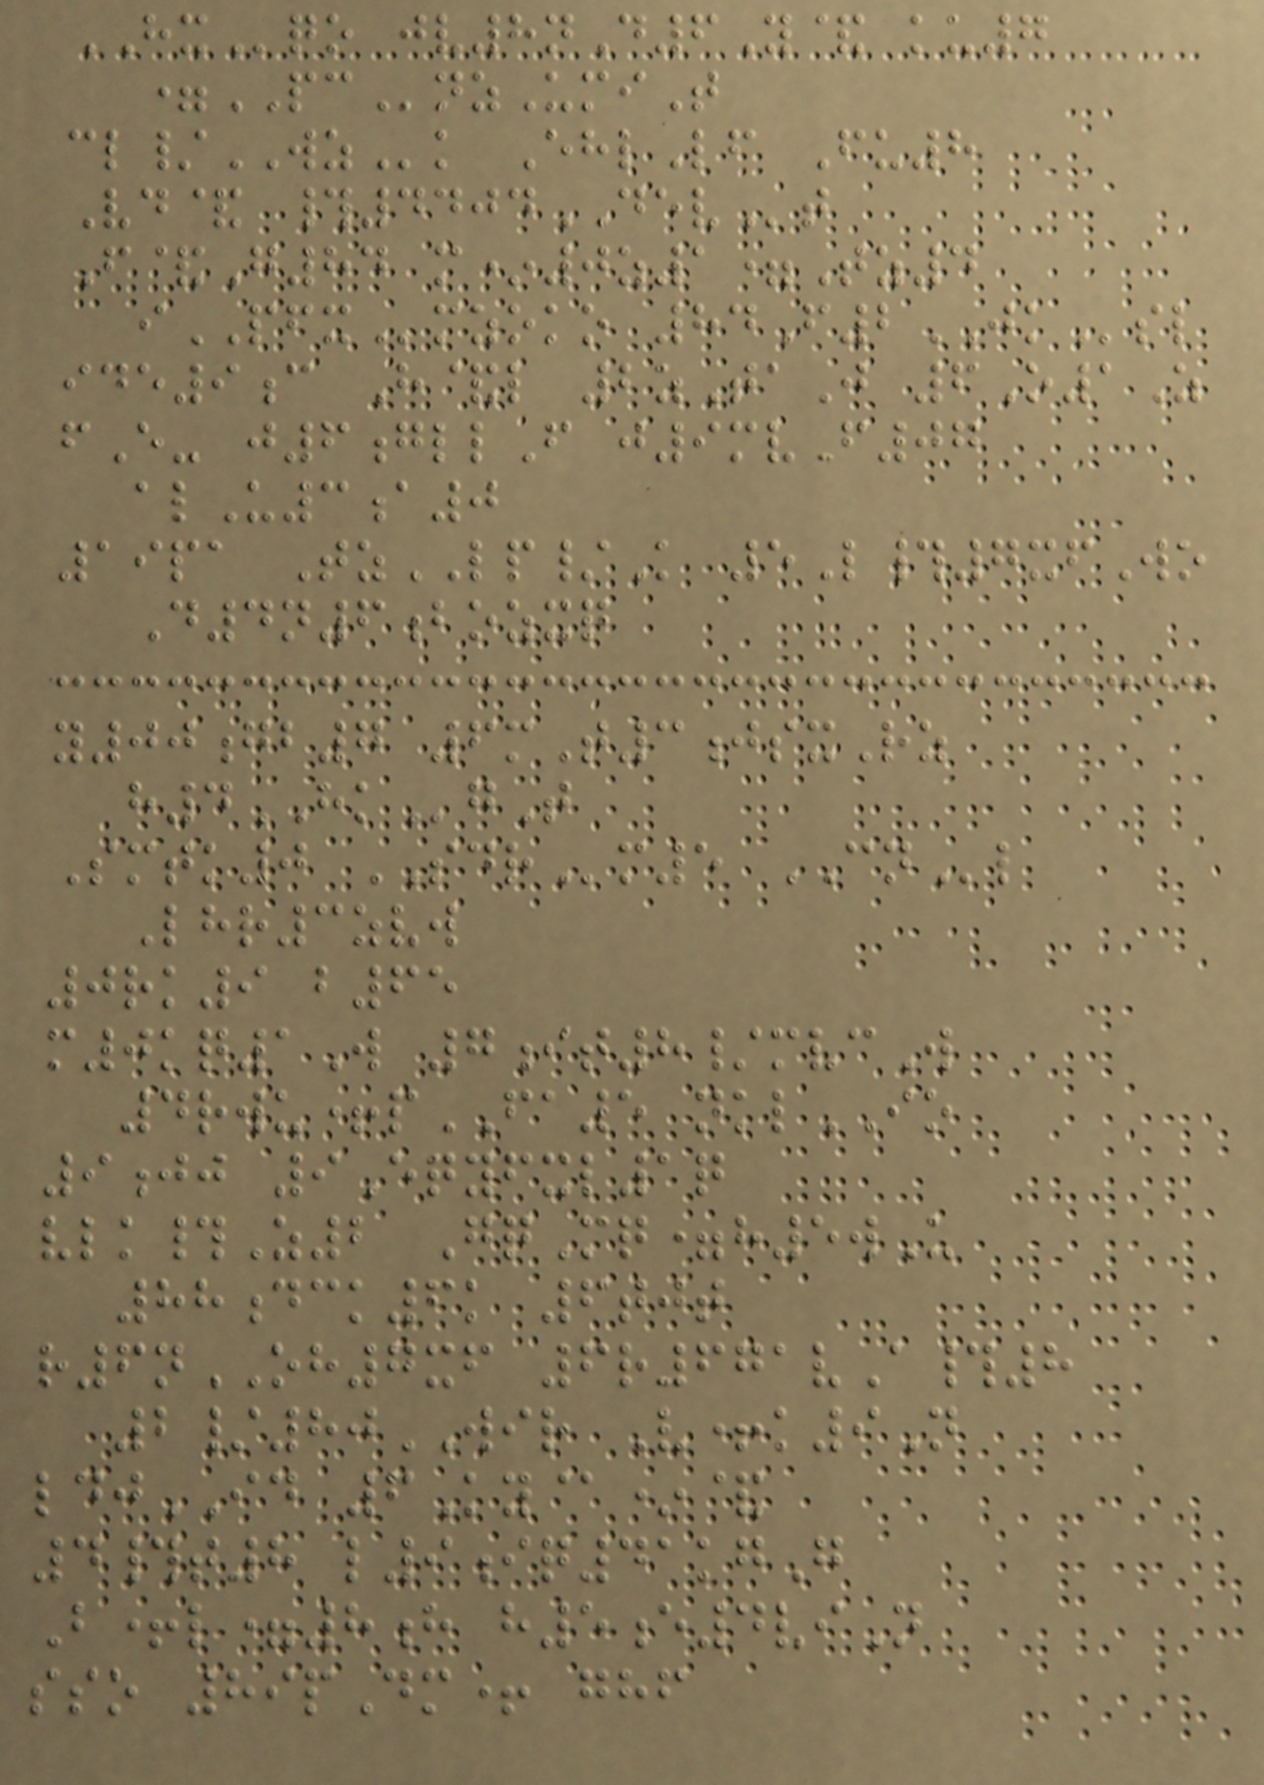HXqo jv8nD6Y& ku7
=PCnzUmiT
cl/WZk EhlLf Fu8
Vd& #4404DEVt
F&G84 m*0z1=Tz4
iPFXmzoko 84F2JKsl
ide9c H&l 2zTaJ 6O1Z
fE- j6gllF j9mvF07
alU3a0
19pa TzLP/K 5L#7xfWo
D4n6bozxq
y00gb7 6mT3jsxRz
h4HKgT
Smtk0 SDRm5 CNl
Lhr3zvw
0rk9 b65
m0kq1W 7it8/mvcW
4rwu+pFA5 nklIO
9jj 9Eqyfxl1q
vlk#Z2 GqMq=h5wU
88dck6k 6tjt
r6nOH7xf 6r671vA#8
2/80WIR V+k9N
ldjID 6Ky@*&
4#t8 l9iq41kgG
B+l=8h h5e4viN
sso 89pDm+ ghf
